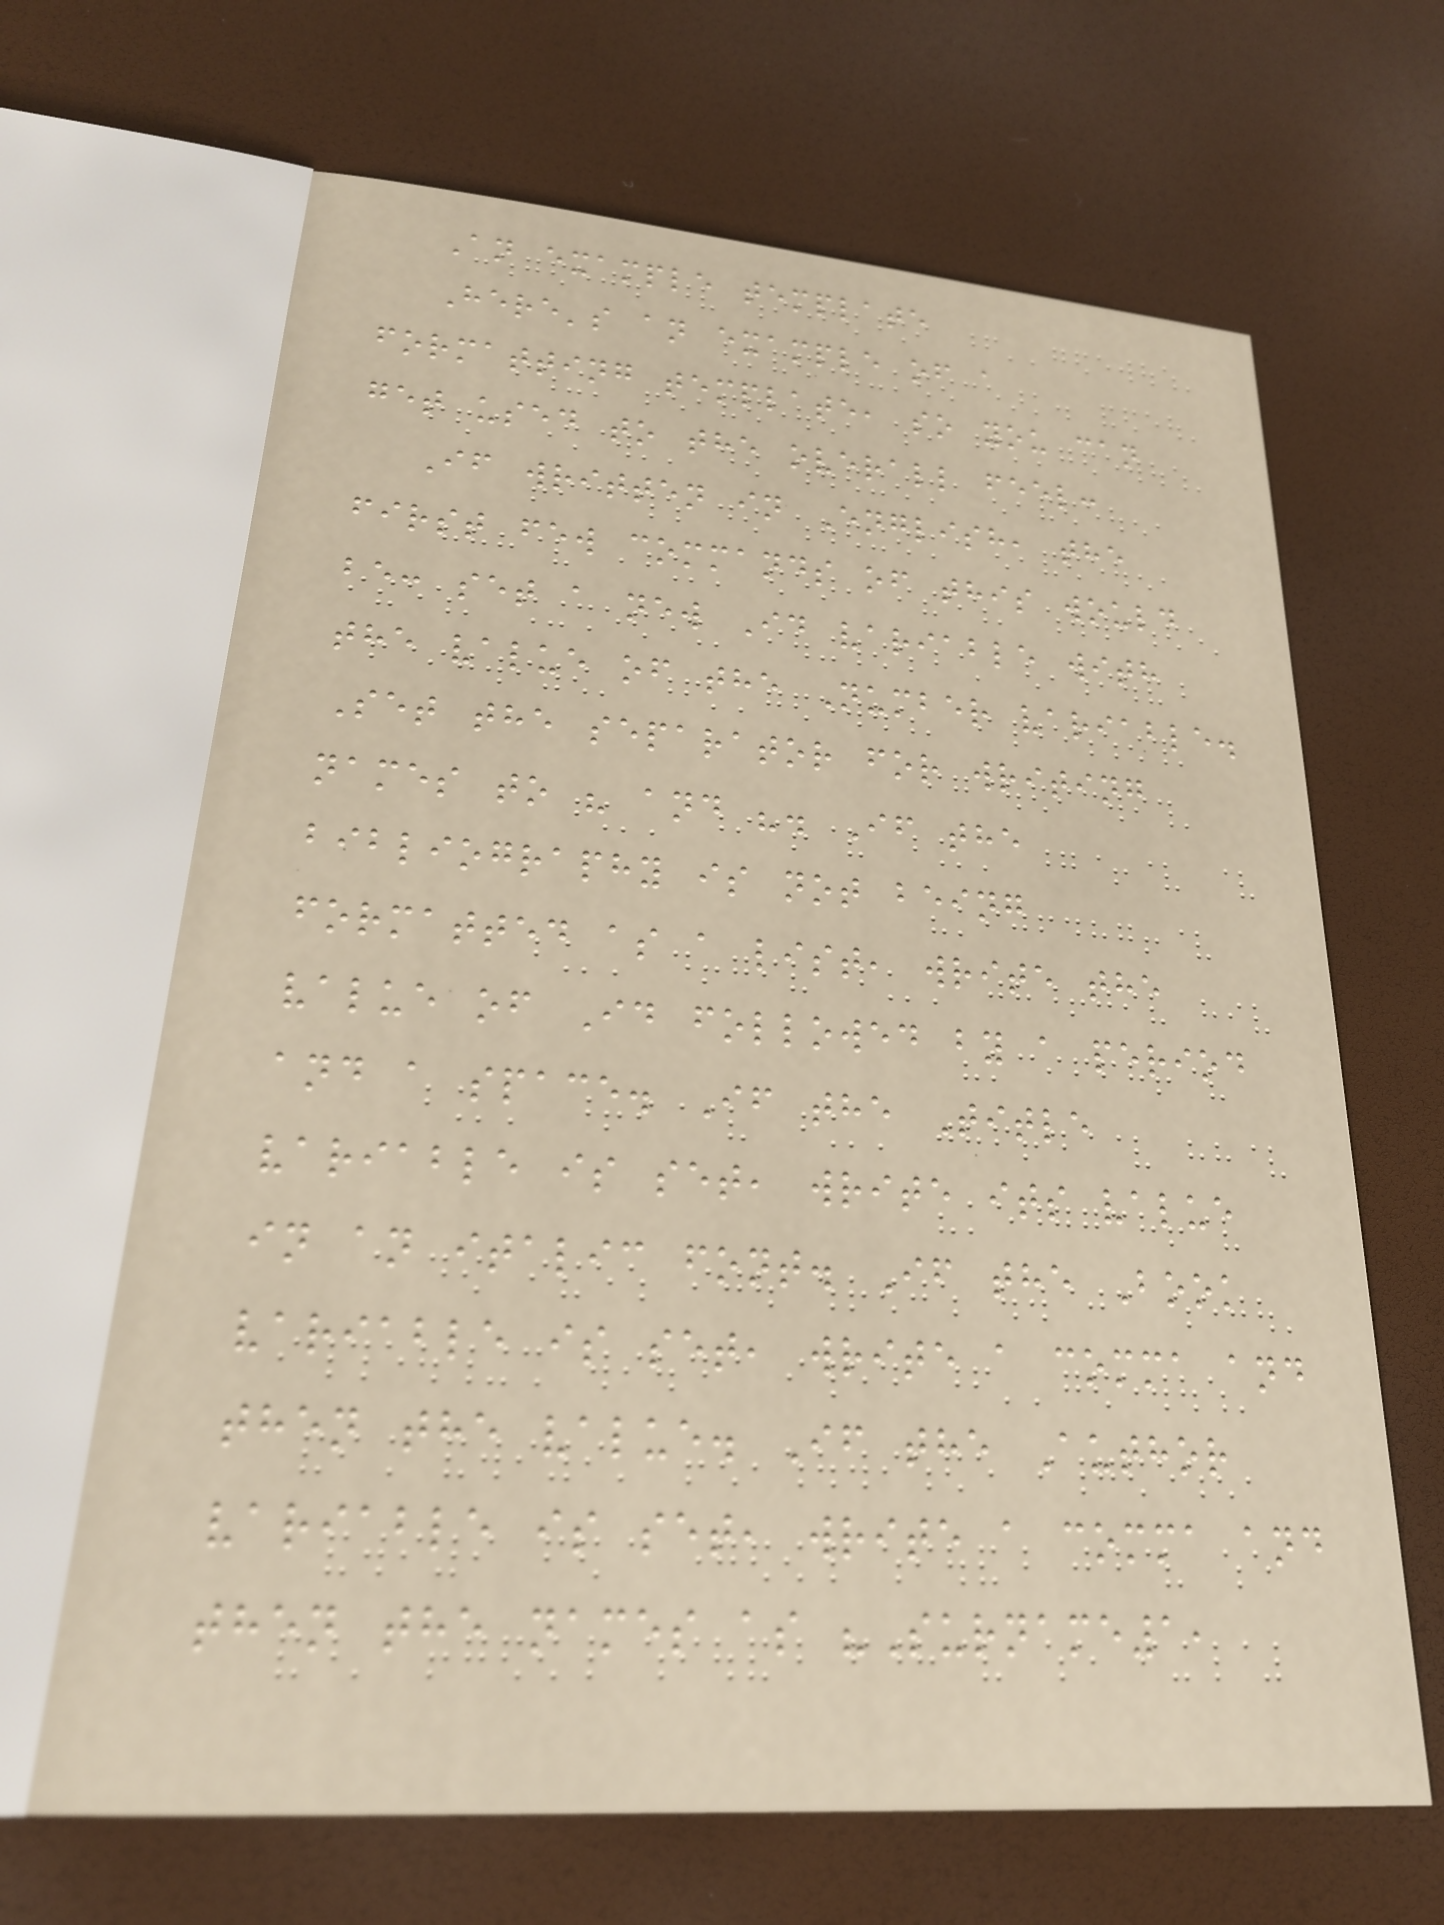An example template
Here's an example of a
formatting template, so you can
get used to the overall feel:
If written in English, the
first few commands of this would
be: set a new Id variable with
the value of the Number variable.
Set the separator for writing
names to " and ". If the
bibliography is not being
formatted as a list, write the
value of Id followed by a period
and a space. If the Title
variable is set, write its value
in an italic font. If the Book
variable is set, write a comma and
then the value. If the Author
variable is set, write a comma and
then the names as "Surname1,
